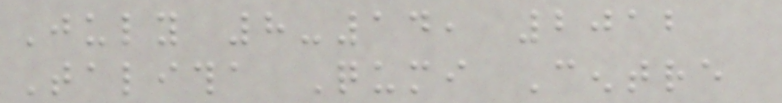July 8-14, 2012
Talitha Qumi Centre
